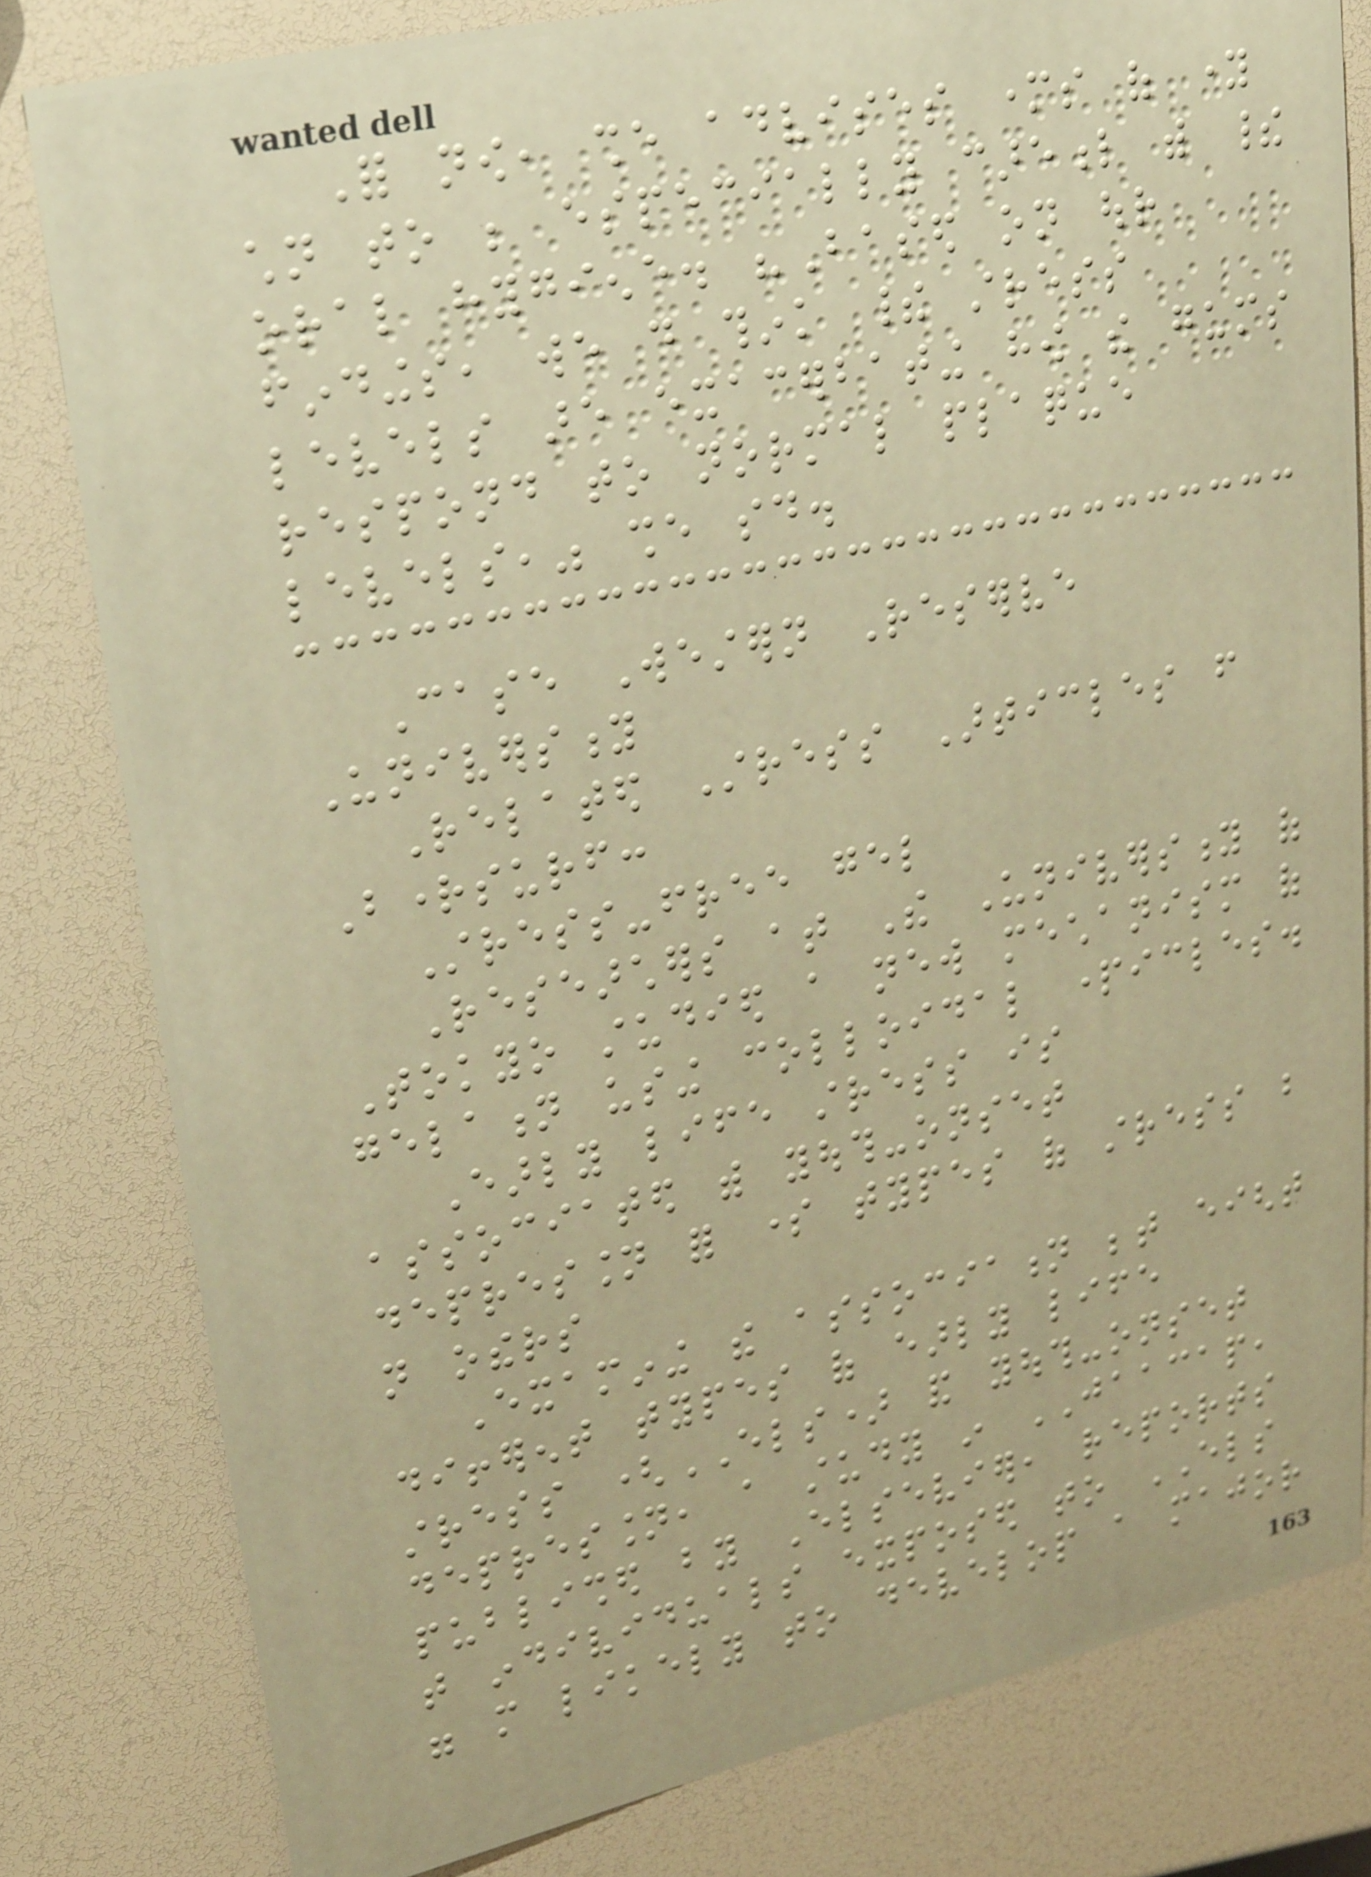For now, she advises mothers of young
children to be especially careful with their
oral hygiene. "Based on our
findings, we do think their stress
levels are exacerbating how the gums
respond to normal plaque
levels," she said.
Case Western Reserve
University
Related Stress Articles from
Brightsurf:
Stress-free gel
Researchers at The University of
Tokyo studied a new mechanism of
gelation using colloidal particles.
Early life stress is
associated with youth-onset
depression for some types of stress but
not others
Examining the association between eight
different types of early life
stress (ELS) and youth-onset
depression, a study in JAACAP,
published by Elsevier, reports
that individuals exposed to ELS
were more likely to develop a major
